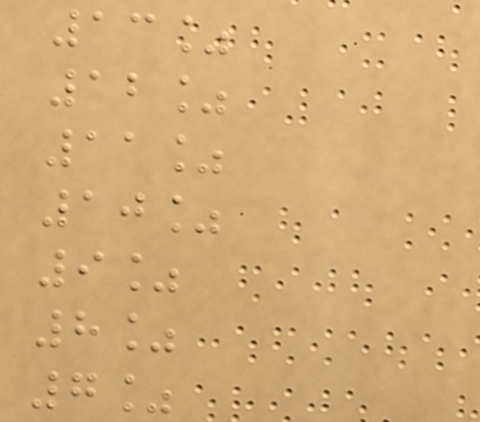13%
12%
11%
10%
9%
8%
7%
